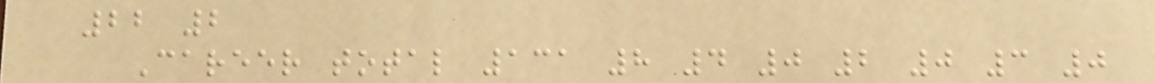22 2
Career total 131 8 4 0 2 0 3 0
